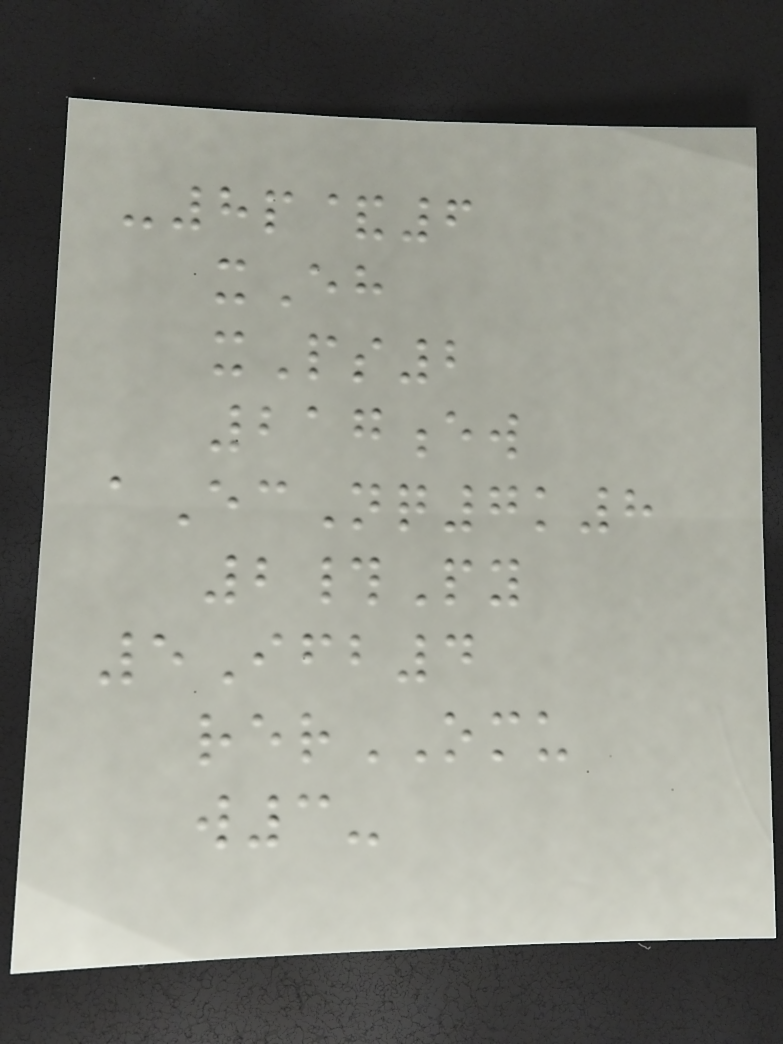-8p&6
xEh
xPs2
217ew
aEcNq7k8
2#Py
5Ifb4
rerOMU
w3-
